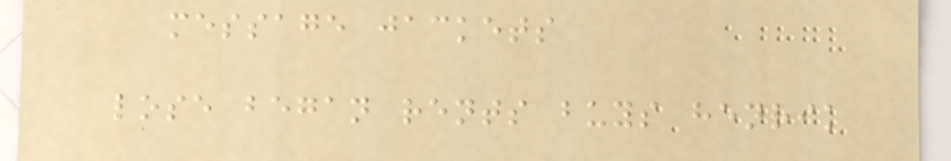message jackets
lose began rents buys henrik
